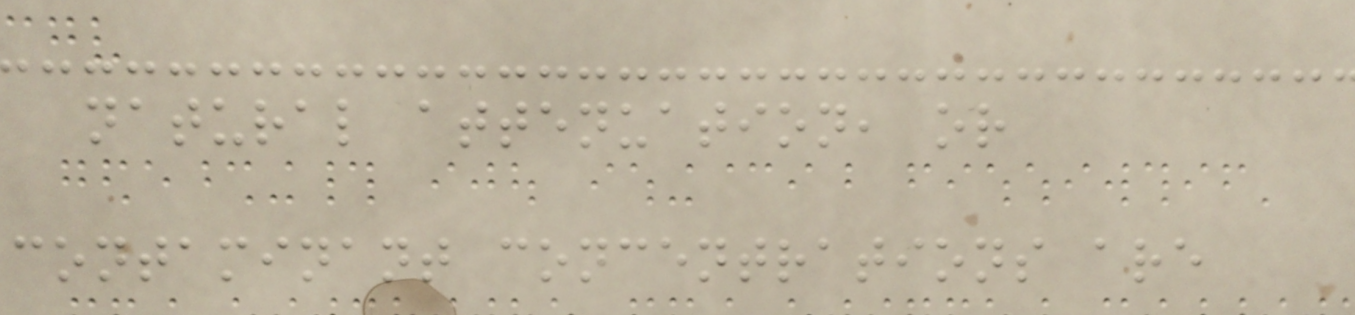natural attenuation, or
contaminant concentrations are
